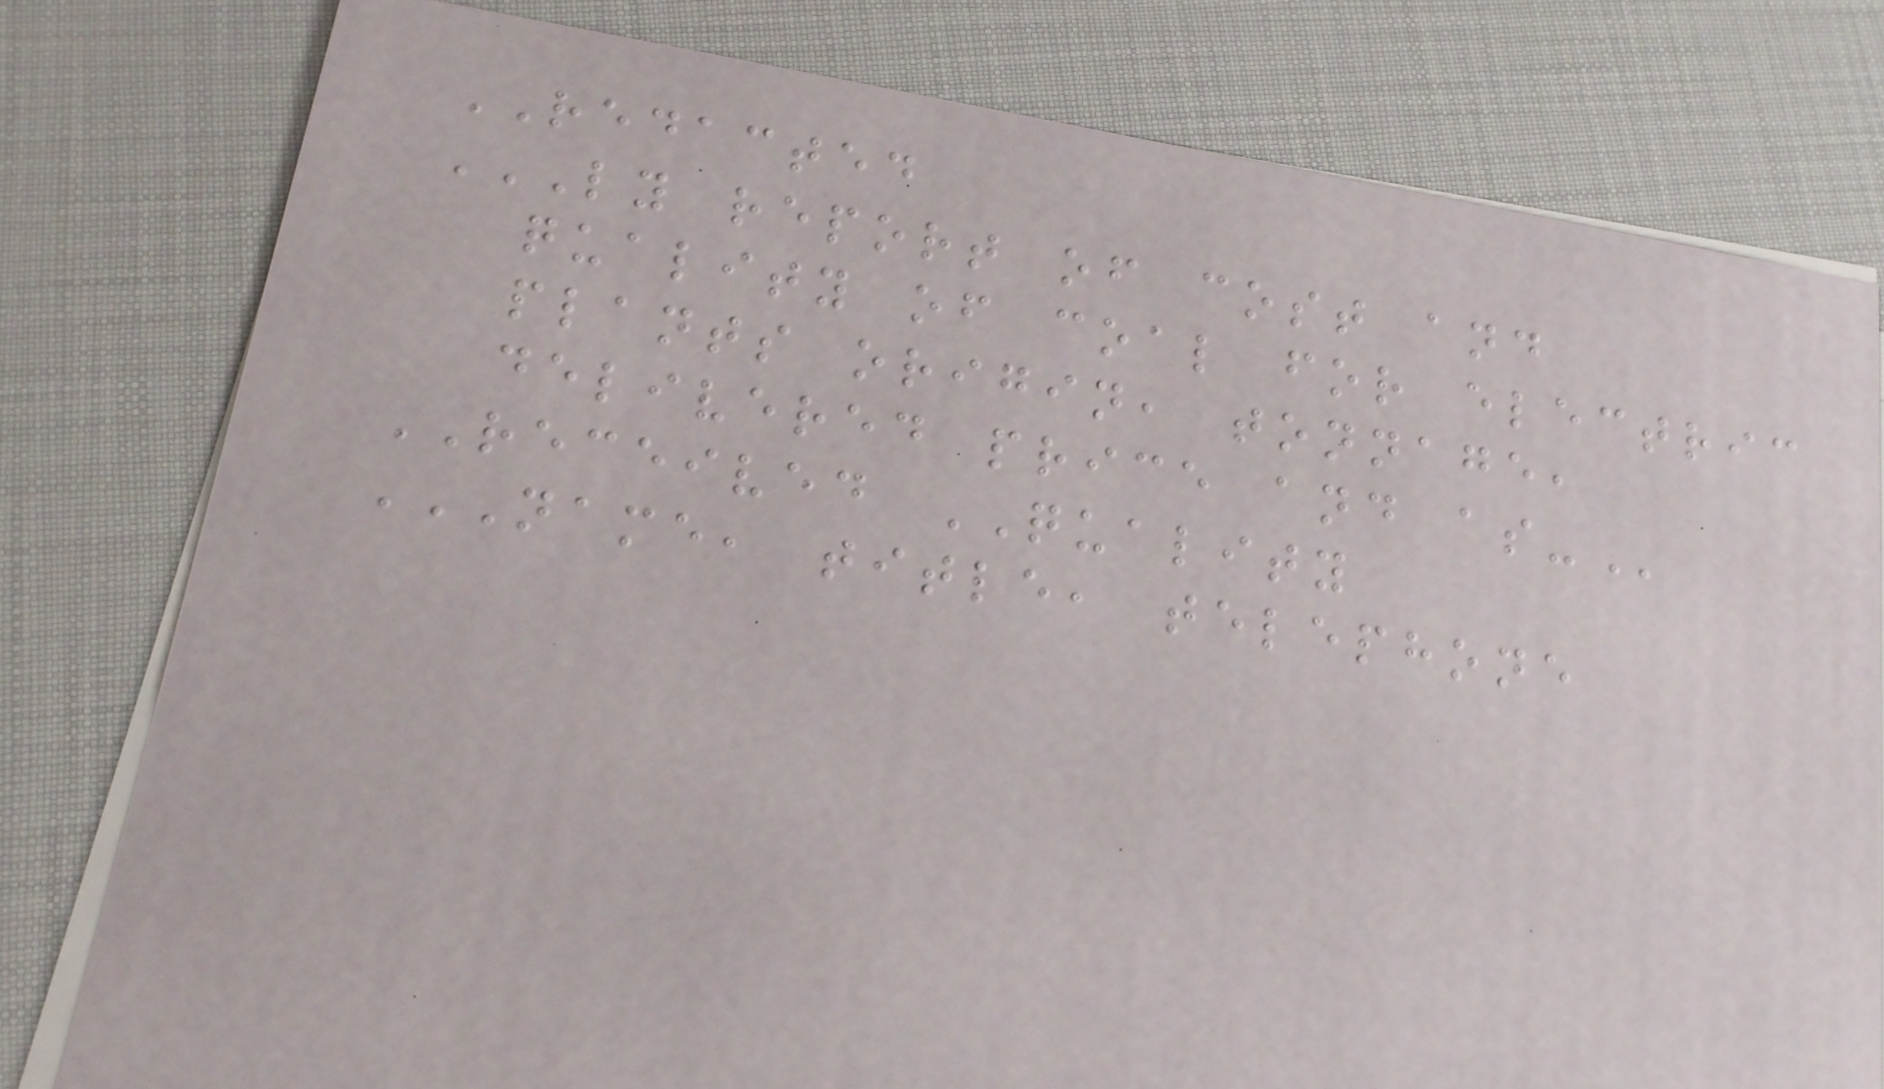REDACTED
LY REPORT OF COST AND
QUALITY OF COAL FOR ELECTRIC
PLANTS ORIGIN, TONNAGE,
DELIVERED PRICE AND AS-
RECEIVED QUALITY
NAME, TITLE, TELEPHONE
